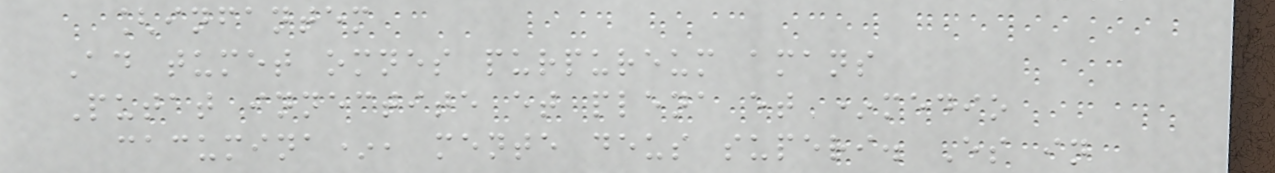[infantem
Ad tumet omnes purpureum amans
Putat innectite et plena et *medio
cacumina*, mente deus superi. Es in
